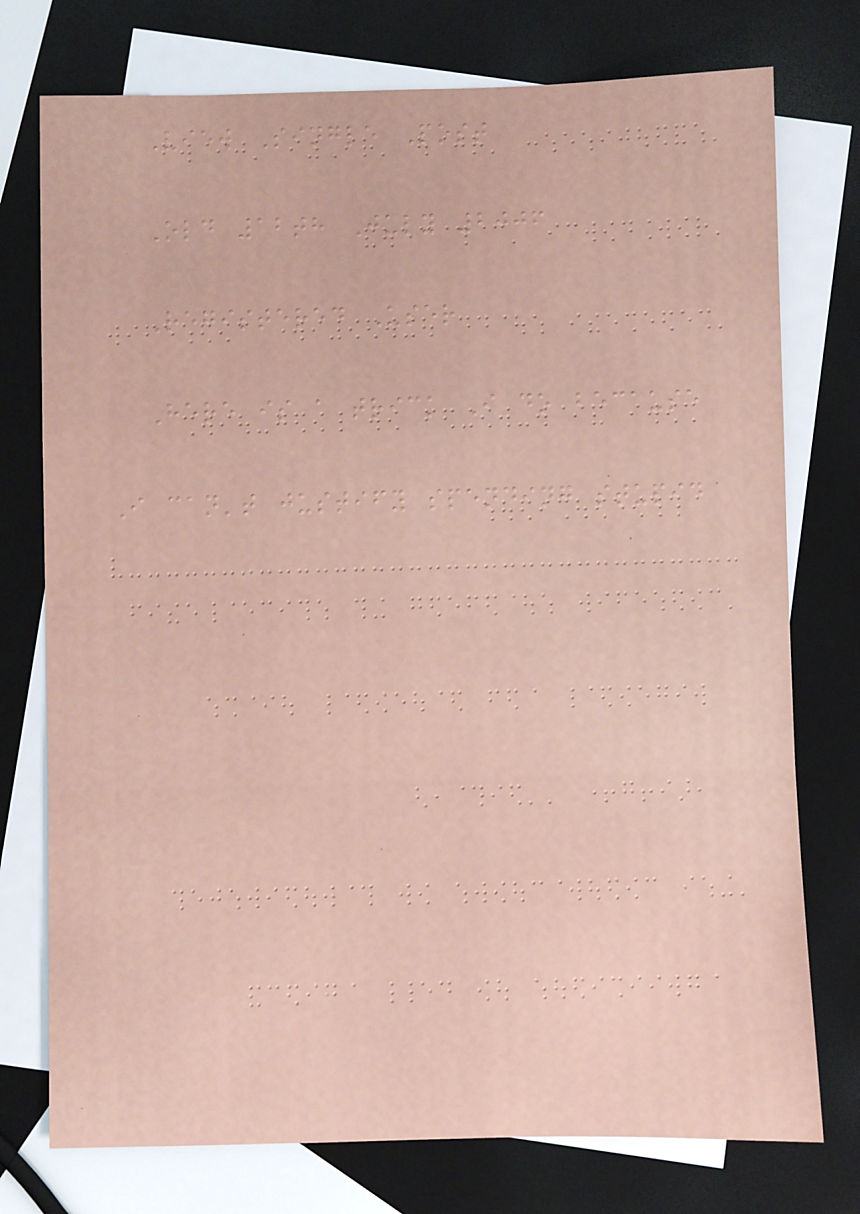View Single Post
Old 12th July 2006
Registered User
Here is a trick I do because
I can't justify spending stupid
